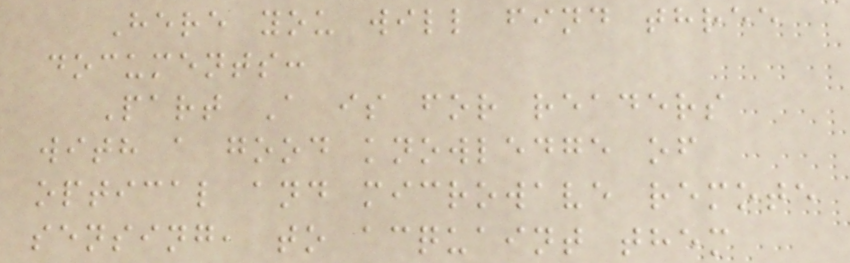Here you will find three
documents:
Part A is for readers
with a good knowledge of
optical and microwave remote
sensing, to acquaint them
